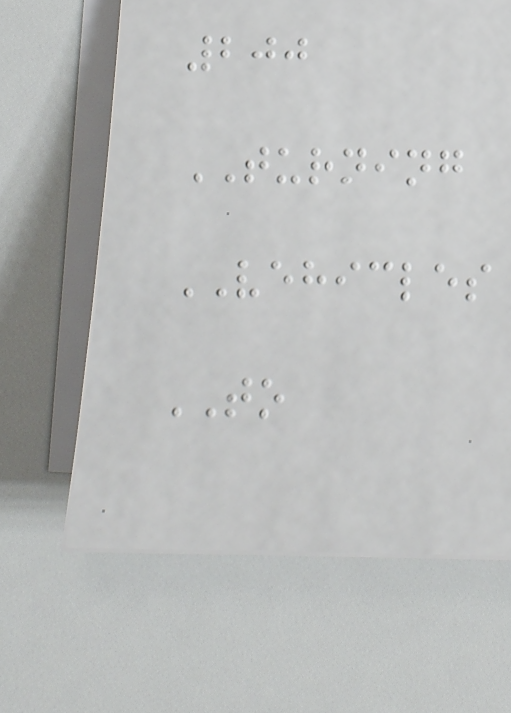200
TURNING
VEHICLES
TO
